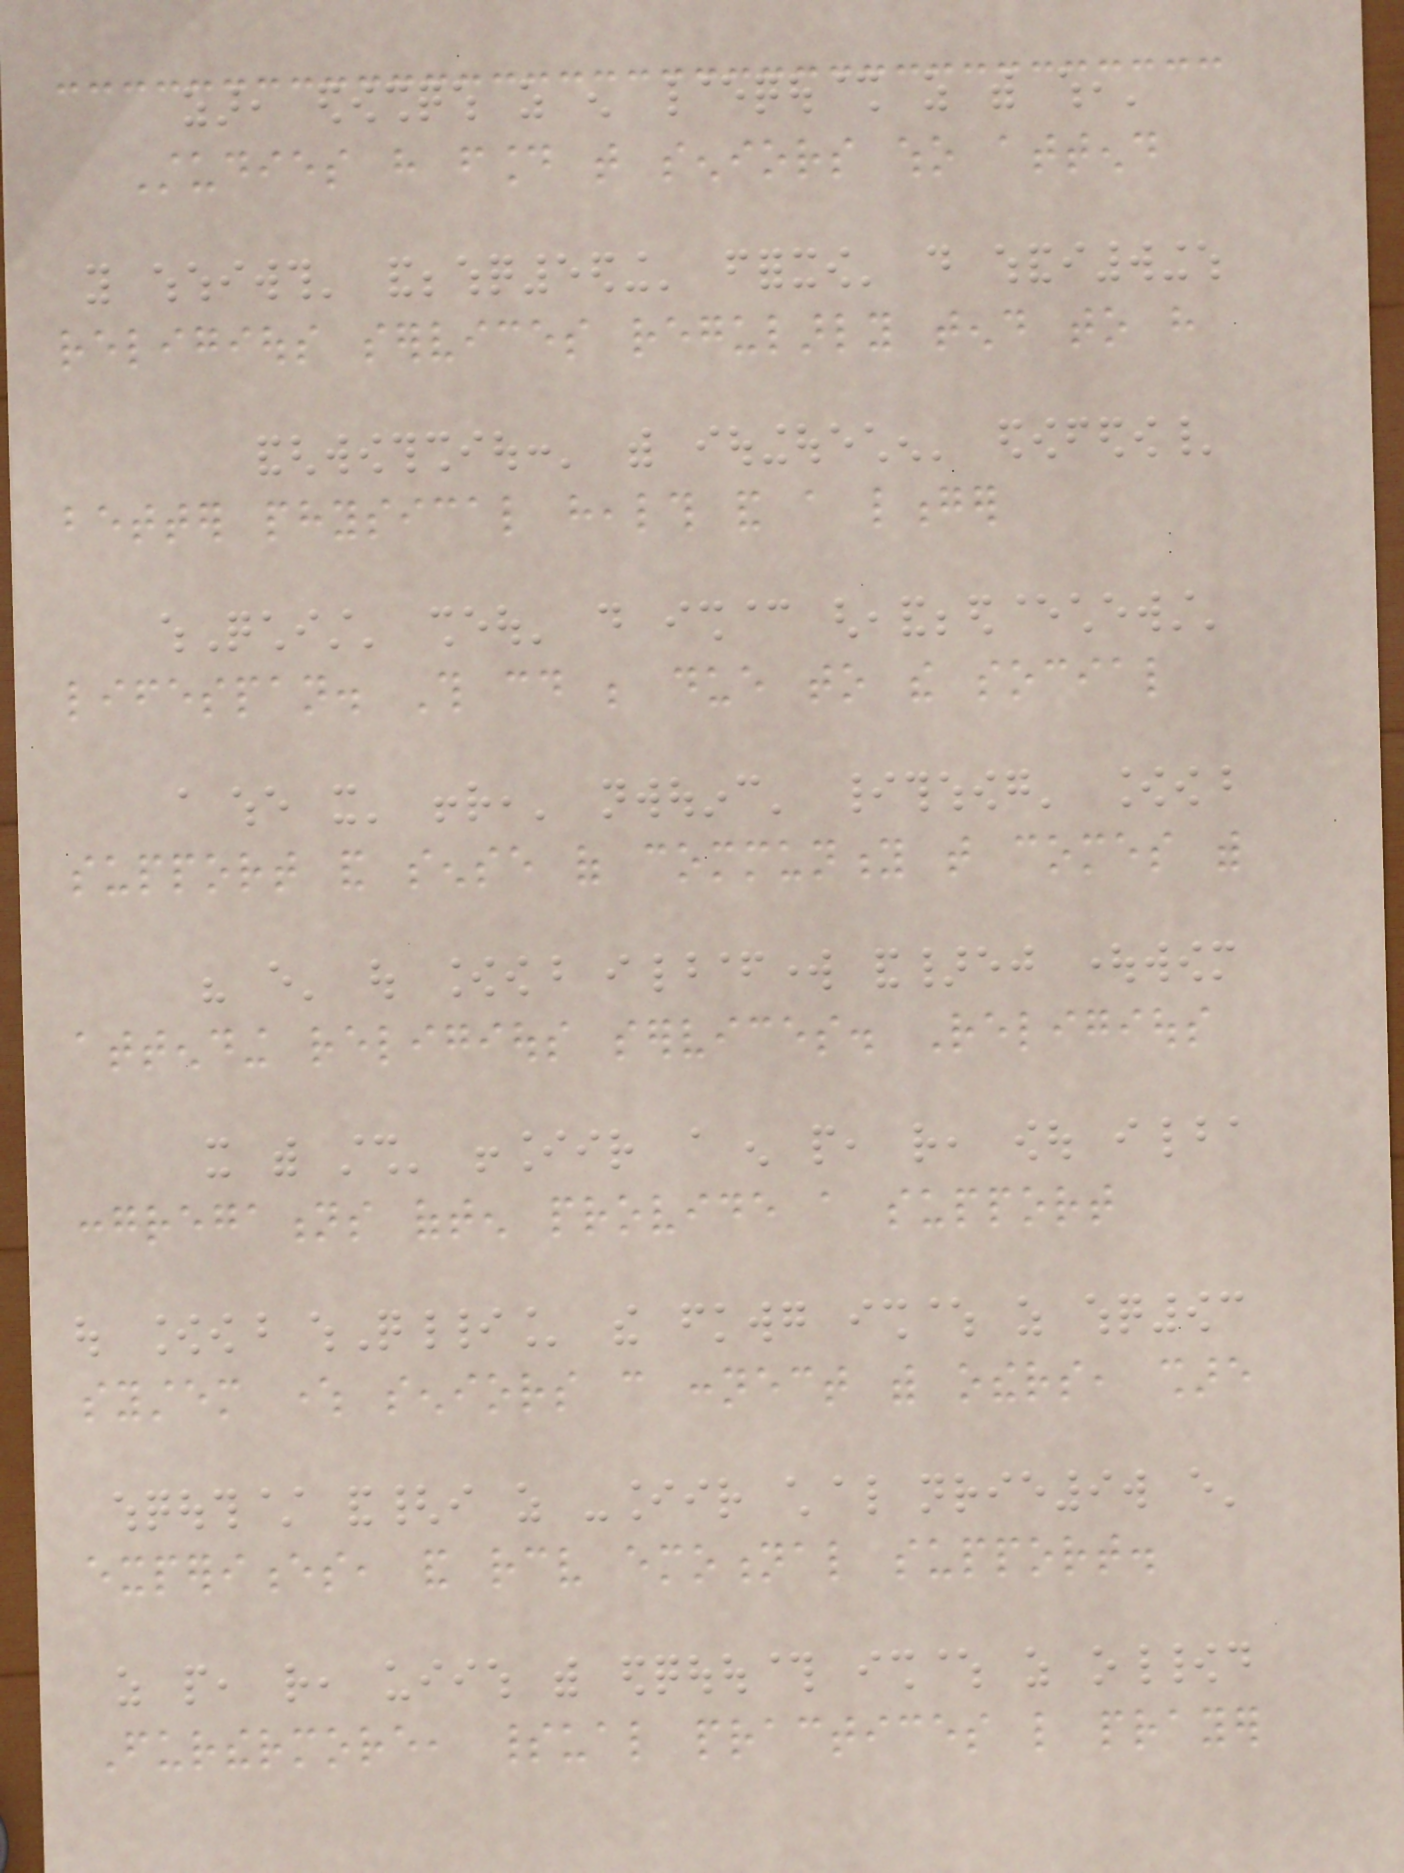Studies have found that seniors who attend
religious services regularly tend to have
better physical health and a longer
lifespan. This could be due to the social
support and sense of community that comes with
attending religious services. Religious
congregations often provide a support
system where seniors can connect with others, share
experiences, and receive emotional support.
Furthermore, spiritual practices like prayer
